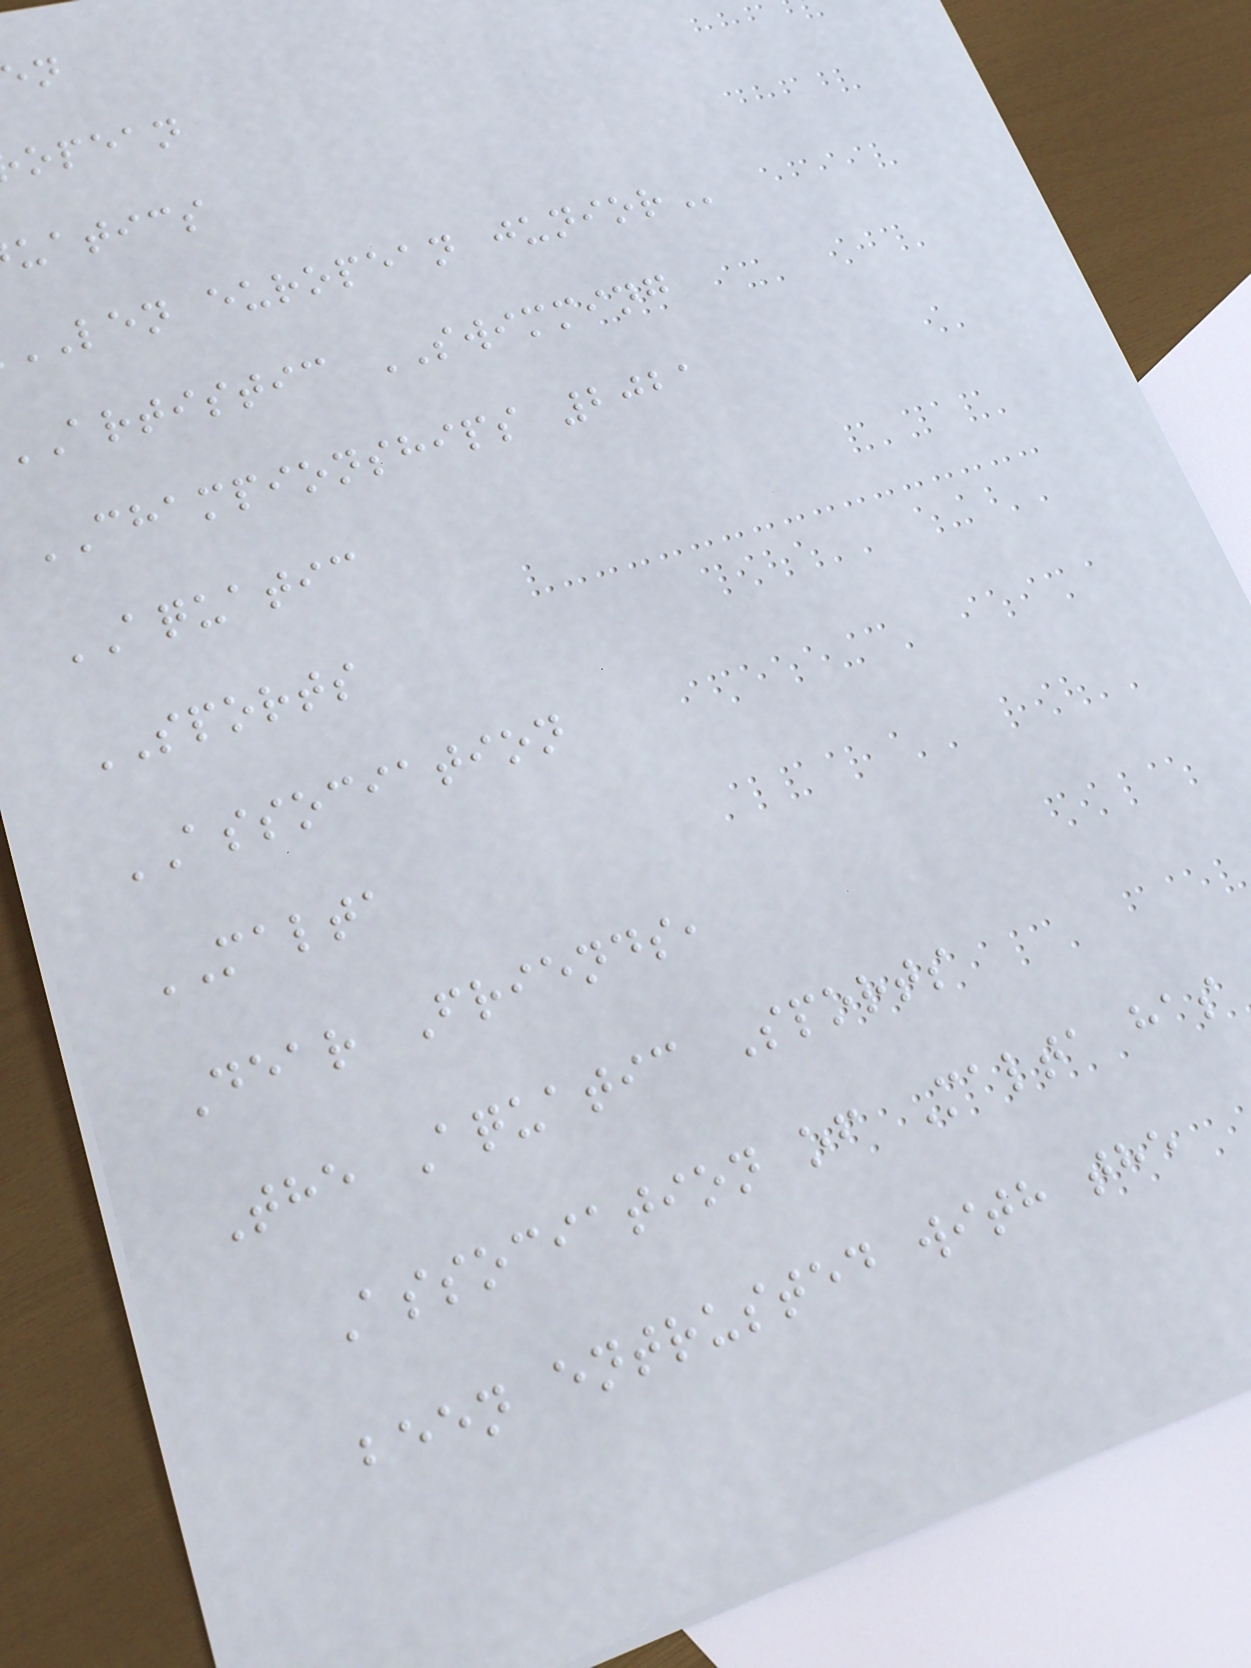opean
uatics
LEN european
artistic SWIMMING
CHAMPIONSHIPS 2021
AQUATIC
SPORTS
ASSOCIATION
MALTA
Dear Friends,
The Aquatic Sports
Association of Malta has
been entrusted with the
